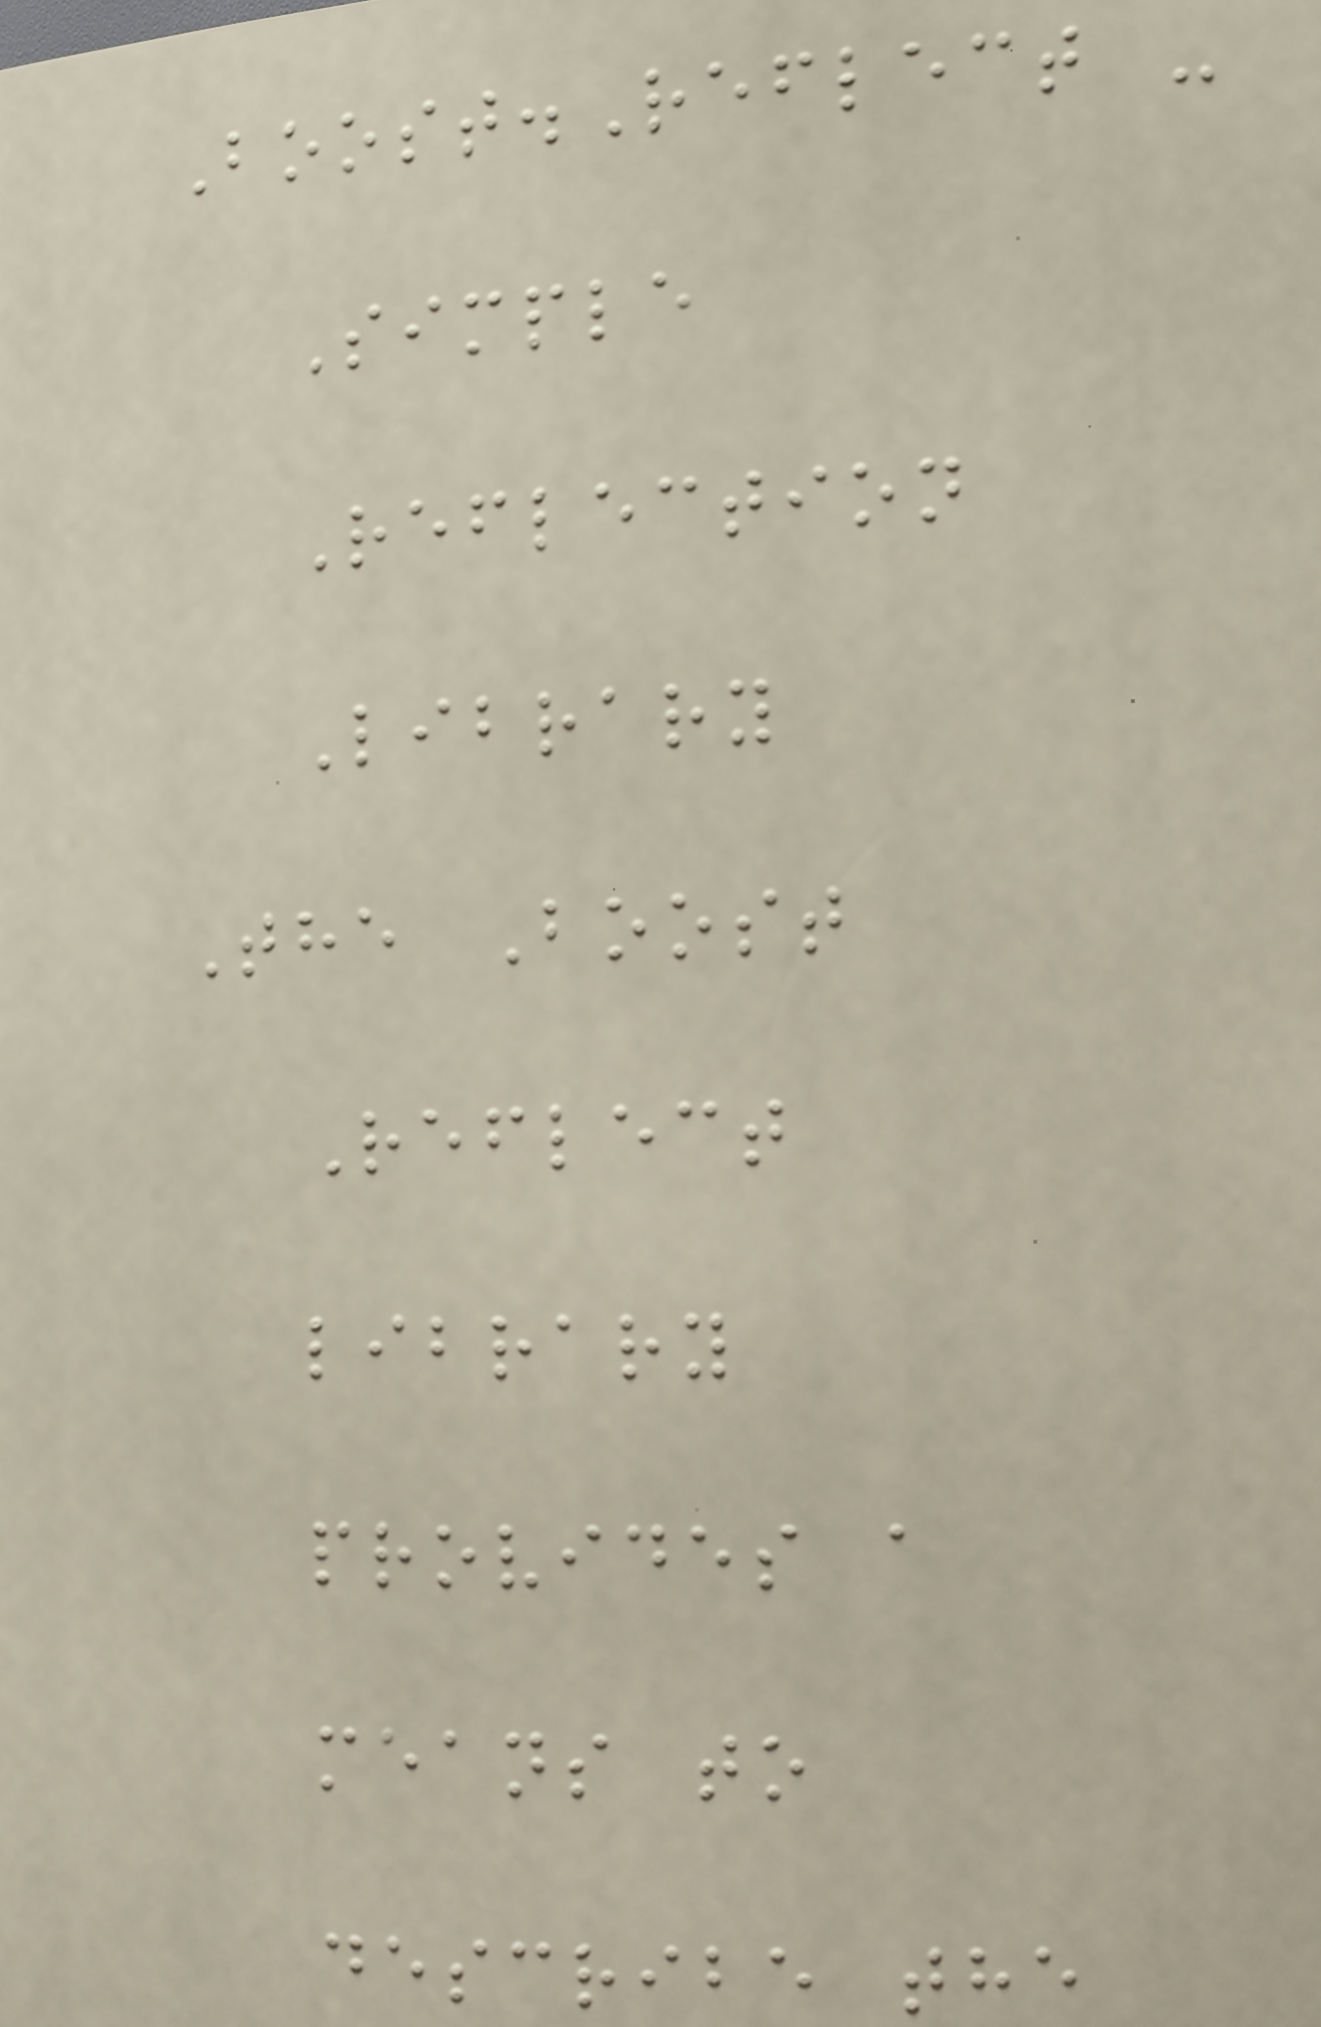Boost.Reflect -
Simple
Reflection
Library
The Boost
Reflect
library
provides a
means to
describe the
